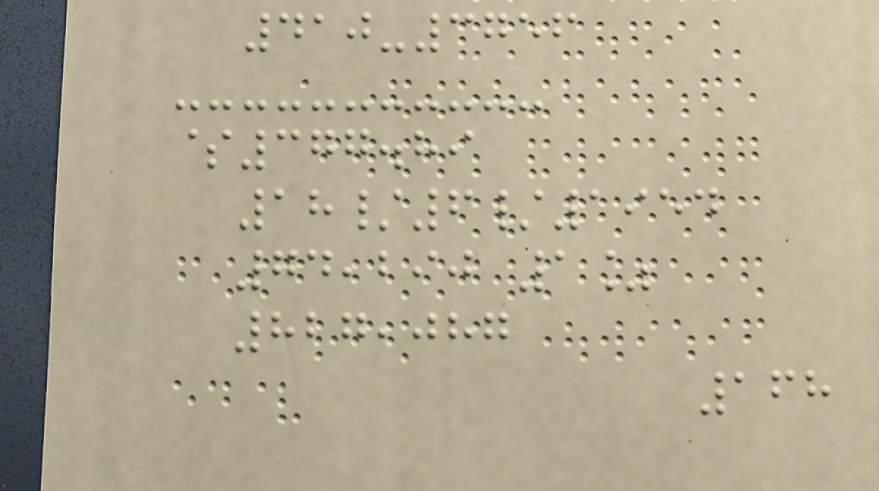410-3756
$377.89
18/6/1954
74,290 1%
827,087
168
